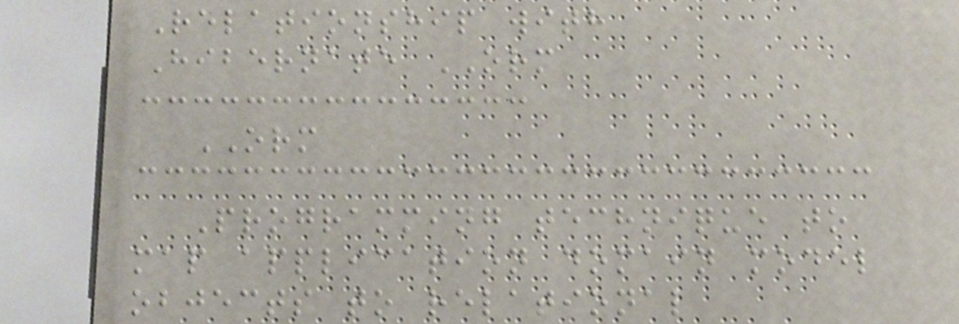Relationship with
Hibernate ORM
ORM
Programming technique to
map application domain model
objects to relational
